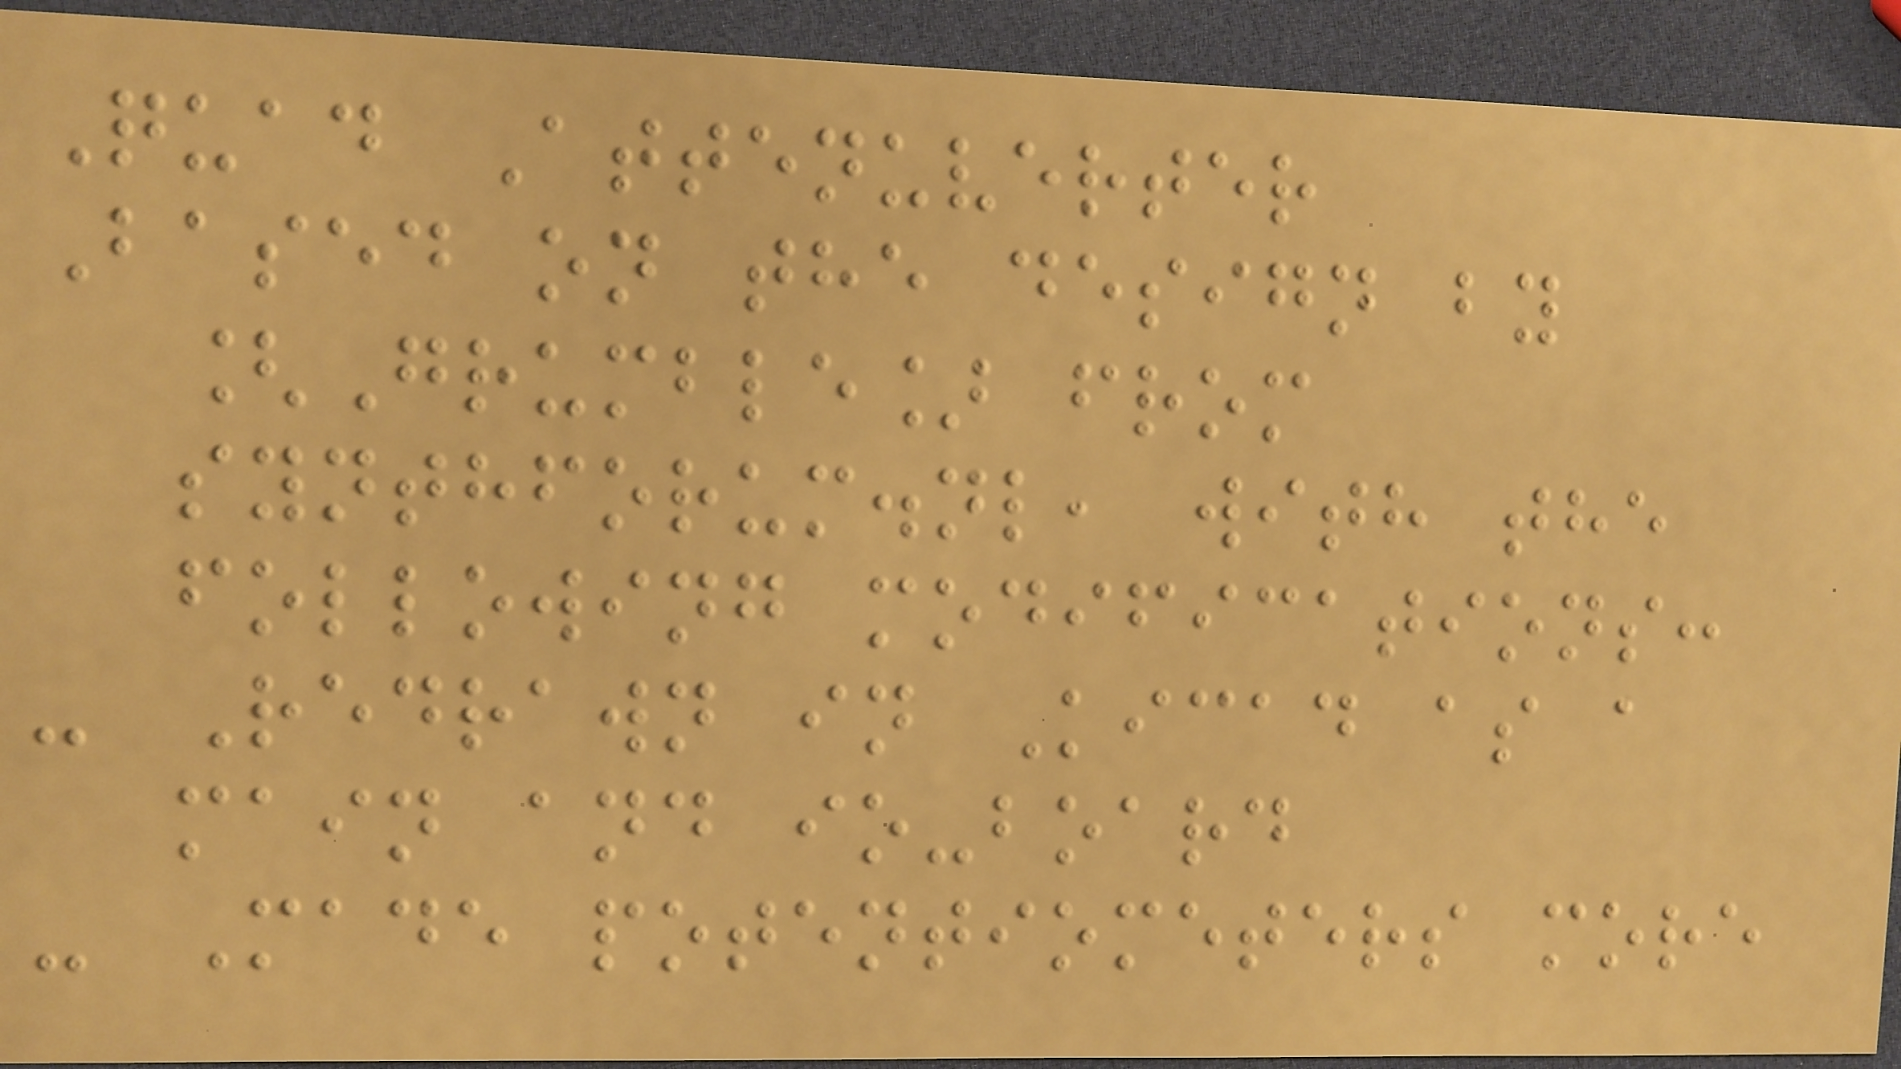Quad Attenuverter
Based on the design by
[Grumble] from
synthforum.nl, with the
following modifications:
- Redrawn in Kicad as a
main and io-board
- Made potentiometers more
